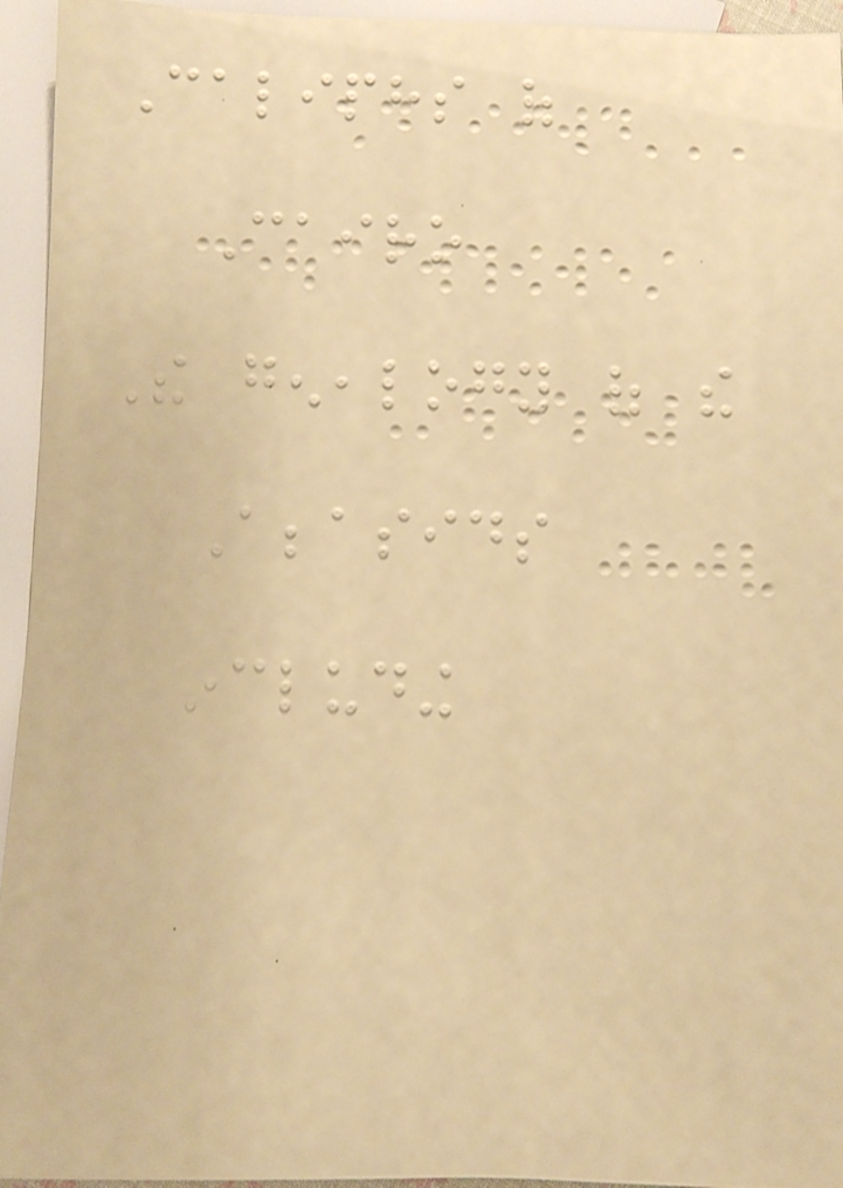Caliphs of
Cairo
The genealogy of the
Abbasids
including
